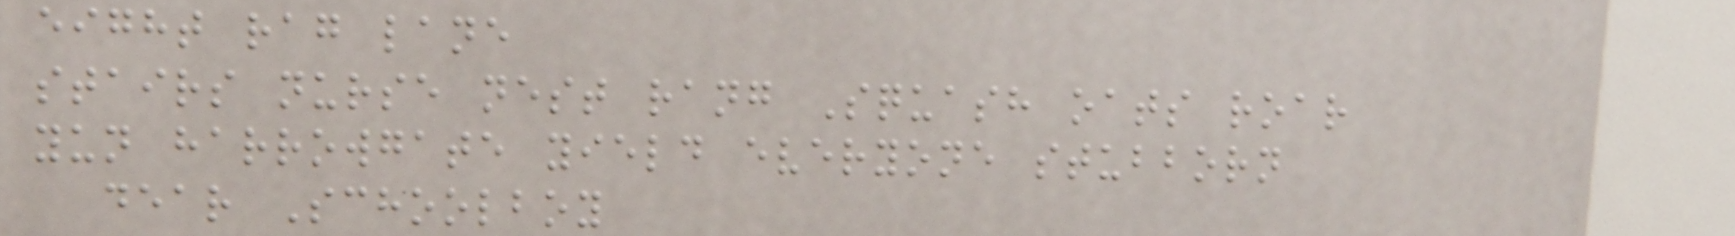eight rag lane
stairs nurse nest rang Squash oats roar
yun harrowgate yield everyone stubborn
dear Schoolboy
